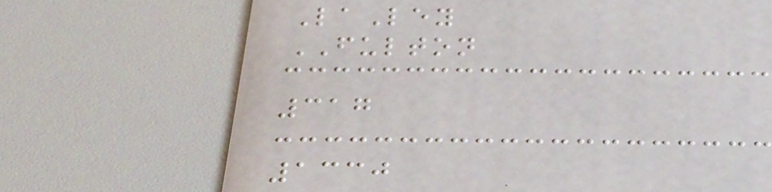LaLey
FULTON
317
1330
